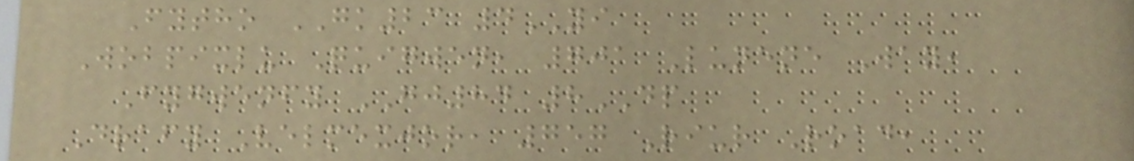Fytho GK23 4YI
Wobpixlu Quigwen, 701 Lunene Way,
Fygwenfy GJ84 8DP
Drafy Velmexjor, 757 Riur Road,
